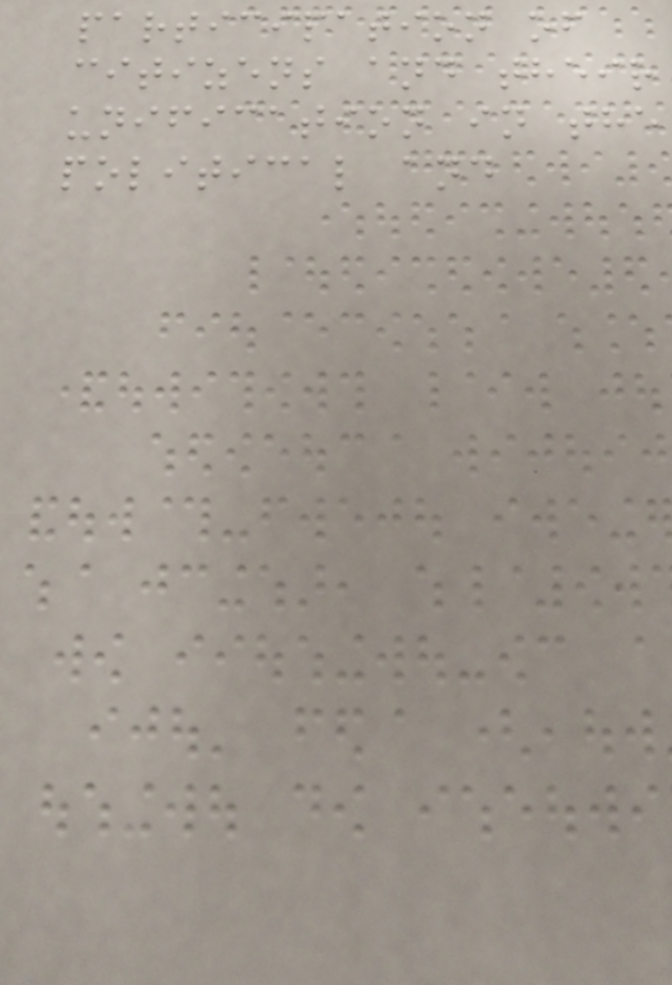participation of
citizens and their
unification in the
political and
